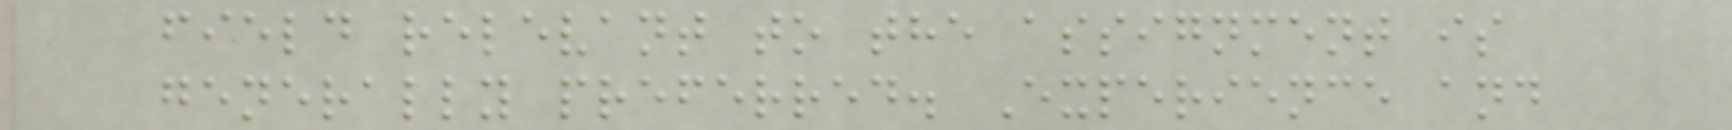field relevant to the assignment is
generally preferred. Experience and
